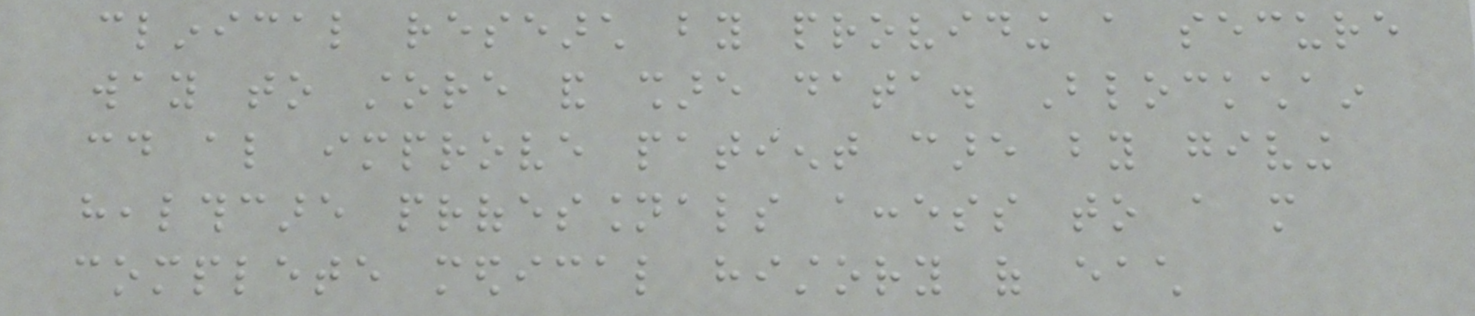clinical research by providing a secure
way to store and share data. Blockchain
could also improve patient care by giving
healthcare professionals access to a more
complete medical history of each
